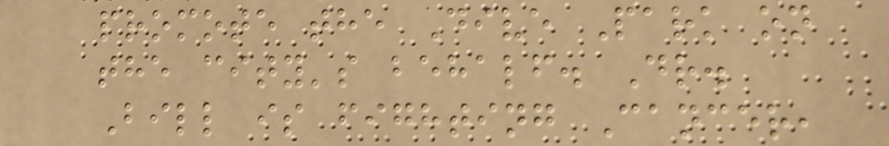promote the Dive Park on
the city's behalf. Dr.
Bill is fighting Cancer,
